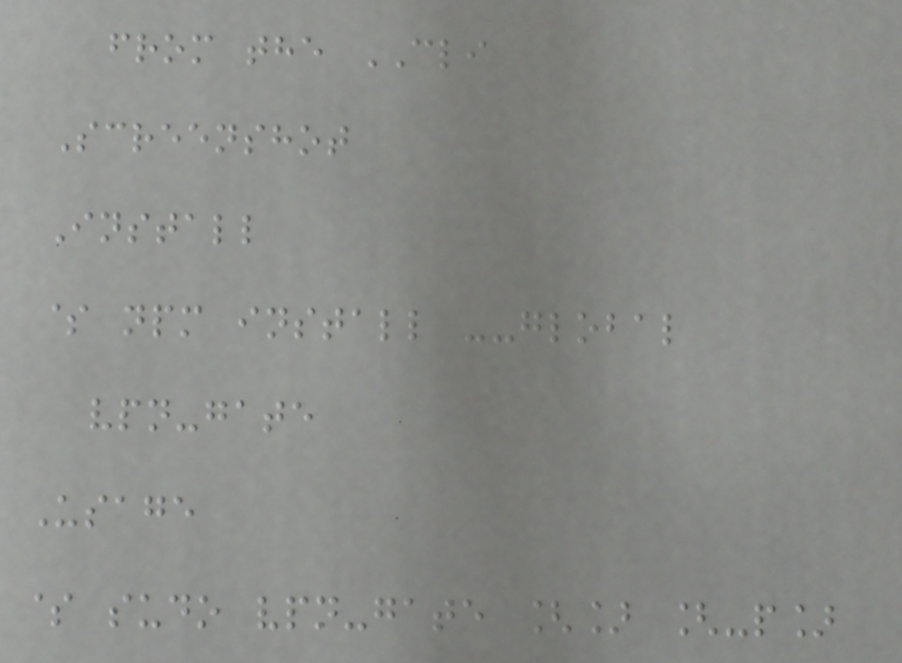from the CLI
Screenshot
Install
$ npm install --global
vpn-gate
Usage
$ sudo vpn-gate [] [-p]
